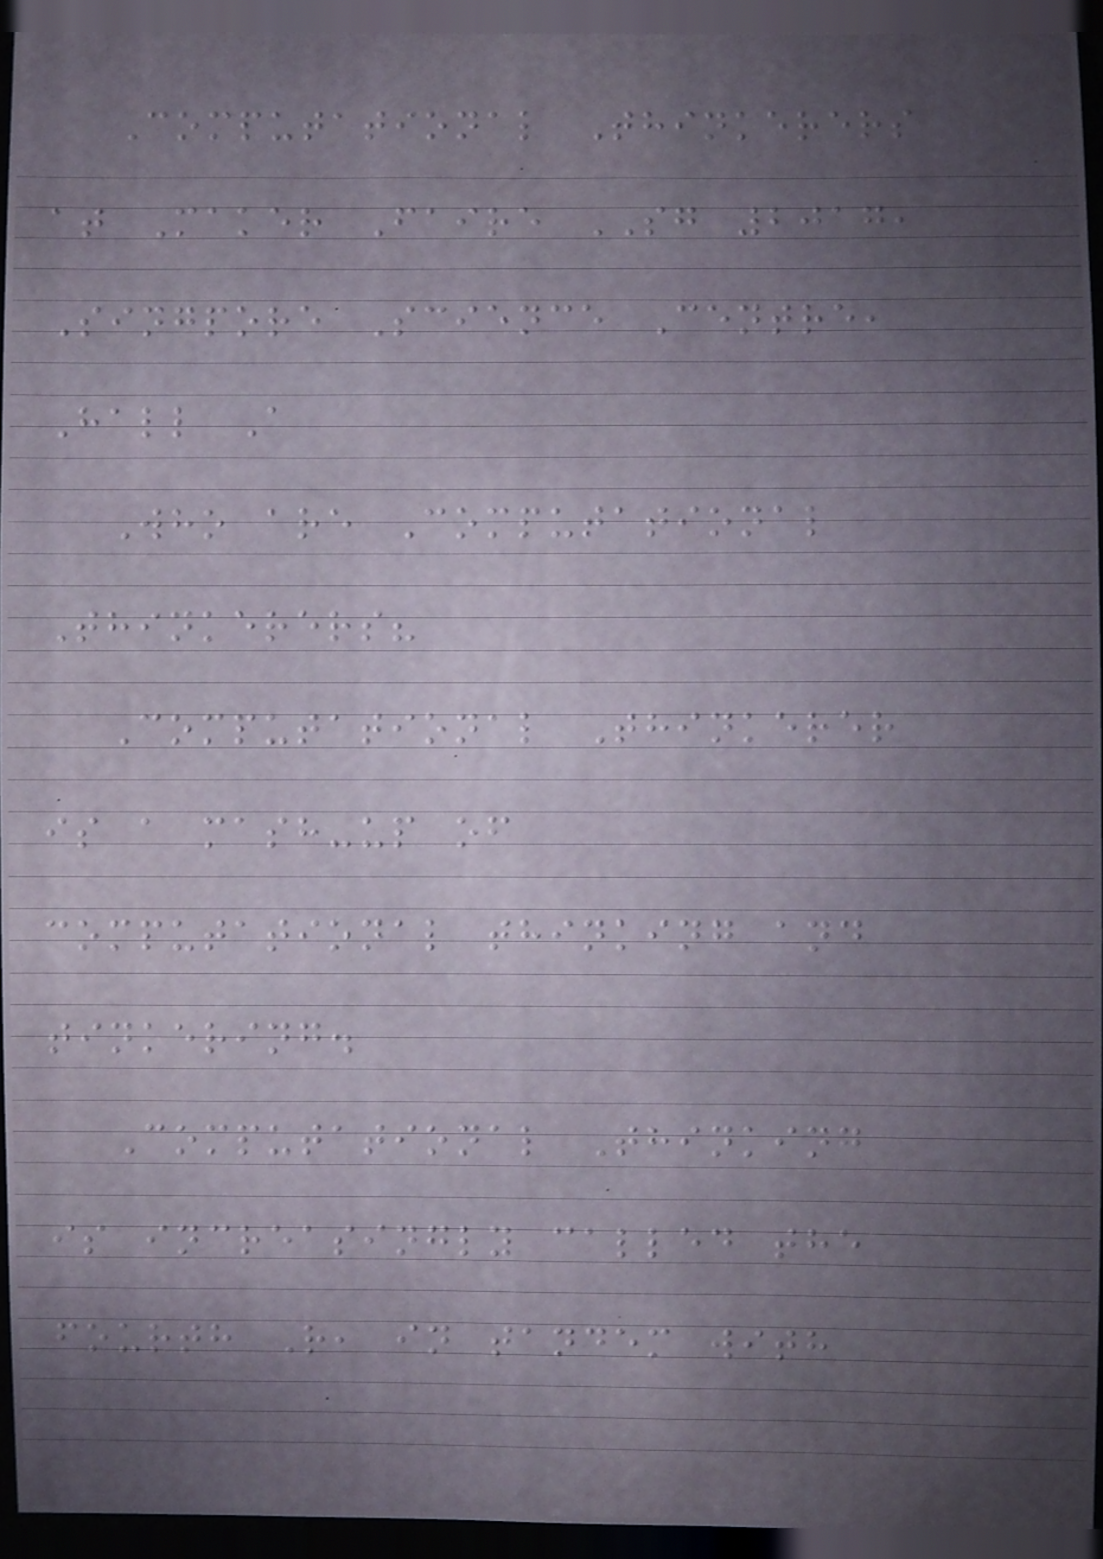Computational Thinkerers
at Maker Faire SG 2017,
Singpore Science Centre,
Hall A
Who are Computational
Thinkerers?
Computational Thinkerer
is a mash-up of
computational thinking and
tinkering.
Computational Thinking
is increasingly called the
fourth R, in tandem with
